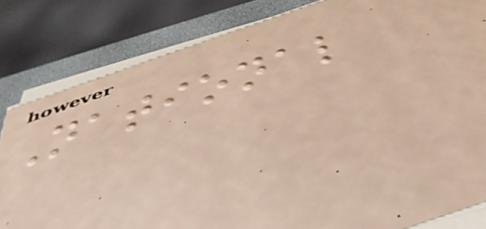National
